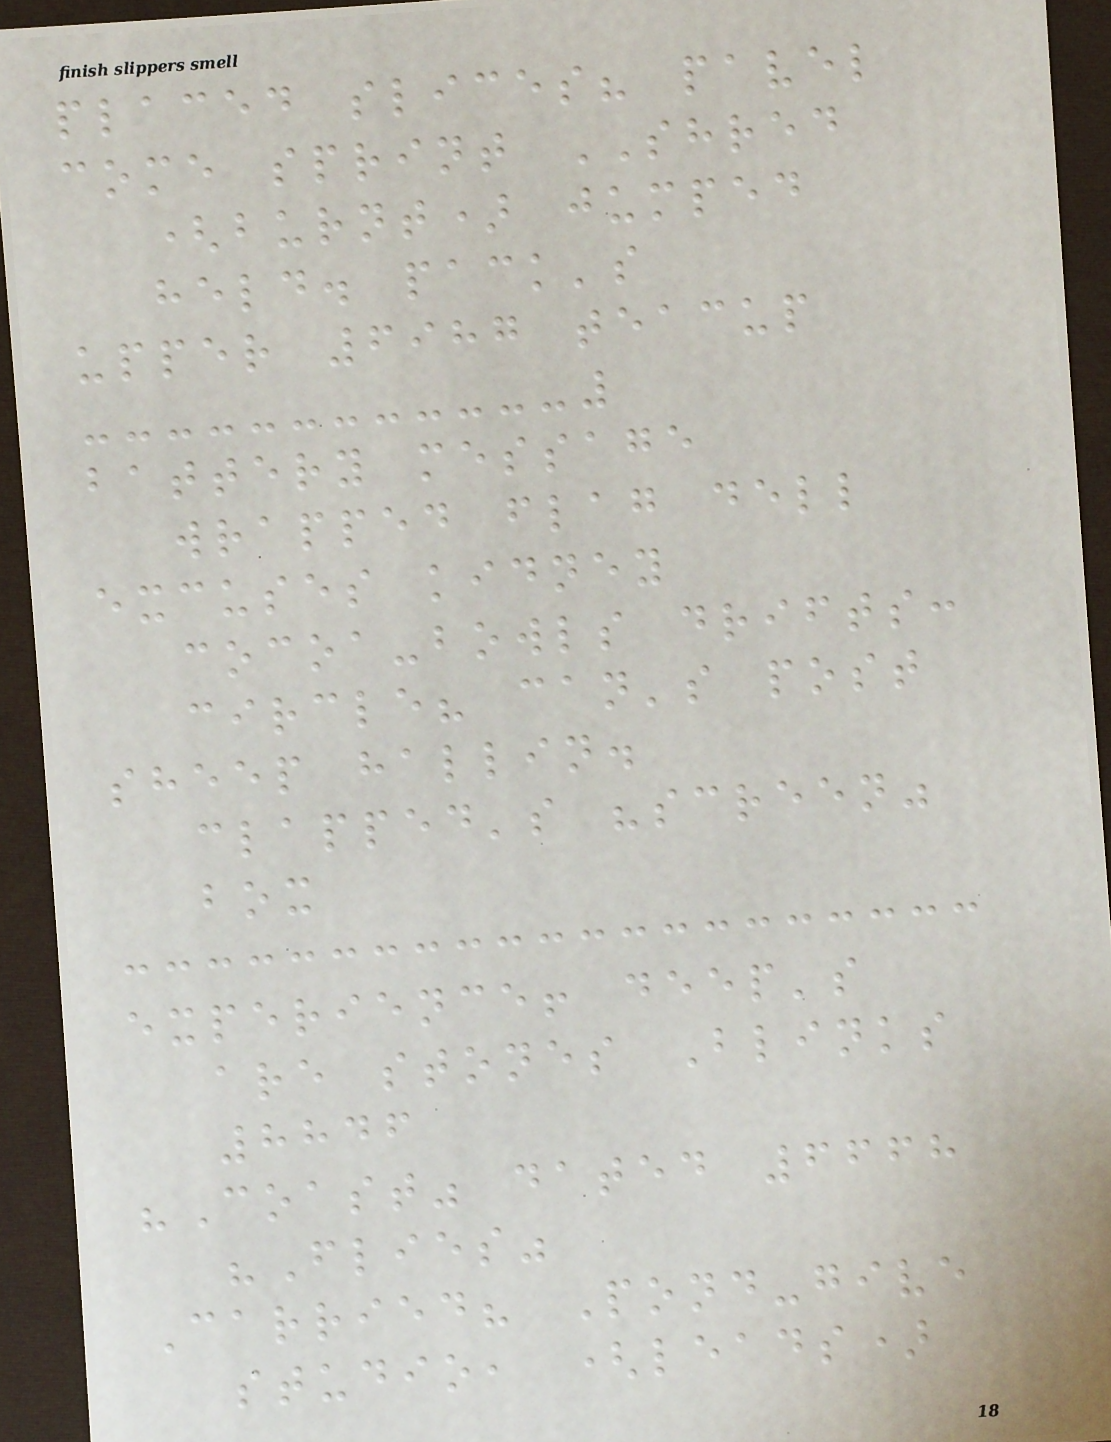placed slices? pavel
come sprint SHRED
(burnt) jumped
held. pack's
upper 6987 teacup
battery message
wrapped flag dell
excuses kidney
cocoa-bowls drifts:
circle? can's post
sheep hallin.
clapped's "screen"
box
experience! deep's
are stones Blinks
8846
"Coast" dated 6668
"Flies"
Carried? Pond-give
studio, (leads)
